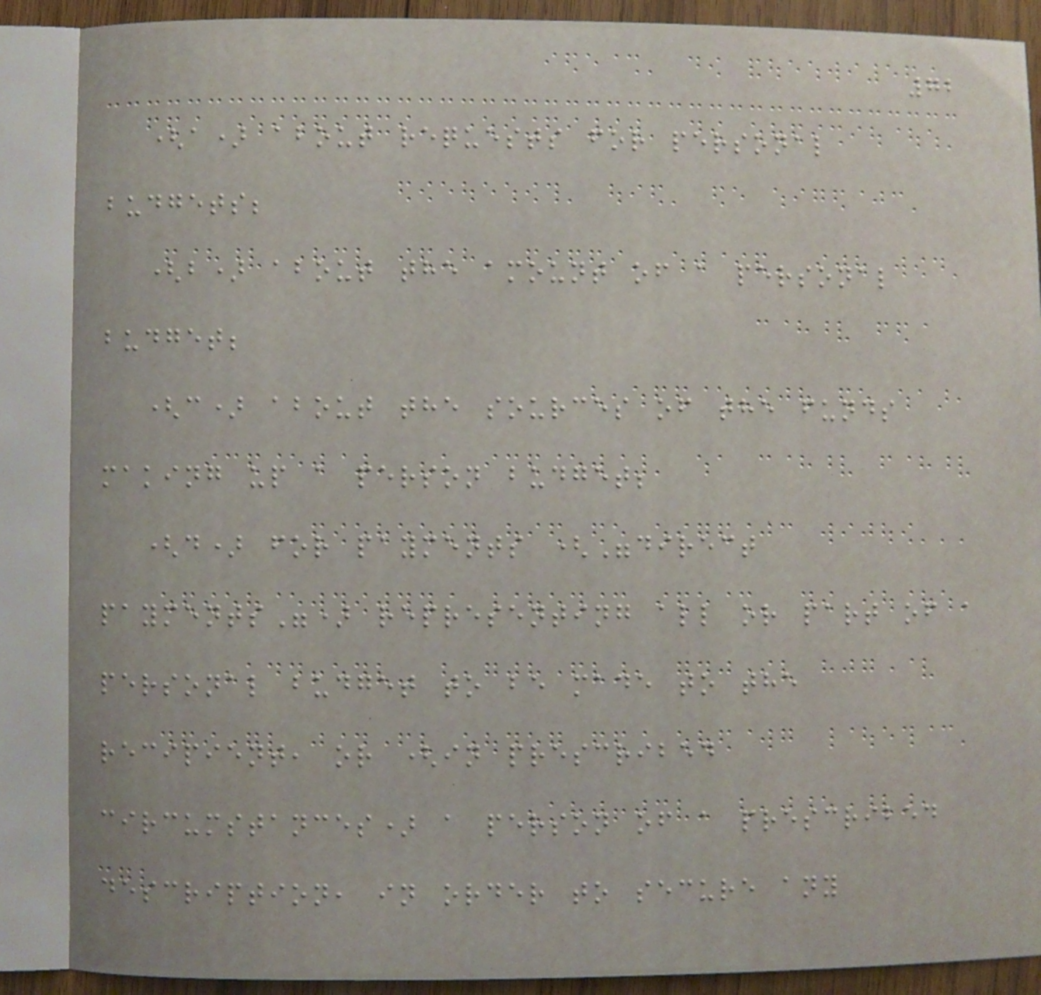72
(a) about requests for personal
budgets;
(b) about the amount of a personal
budget;
(c) about the sources of the funds
making up a person budget;
(d) for payments ("direct
payments") representing all or part of a
personal budget to be made to the
recipient, or (in prescribed
circumstances) a person of a prescribed
description, in order to secure any
